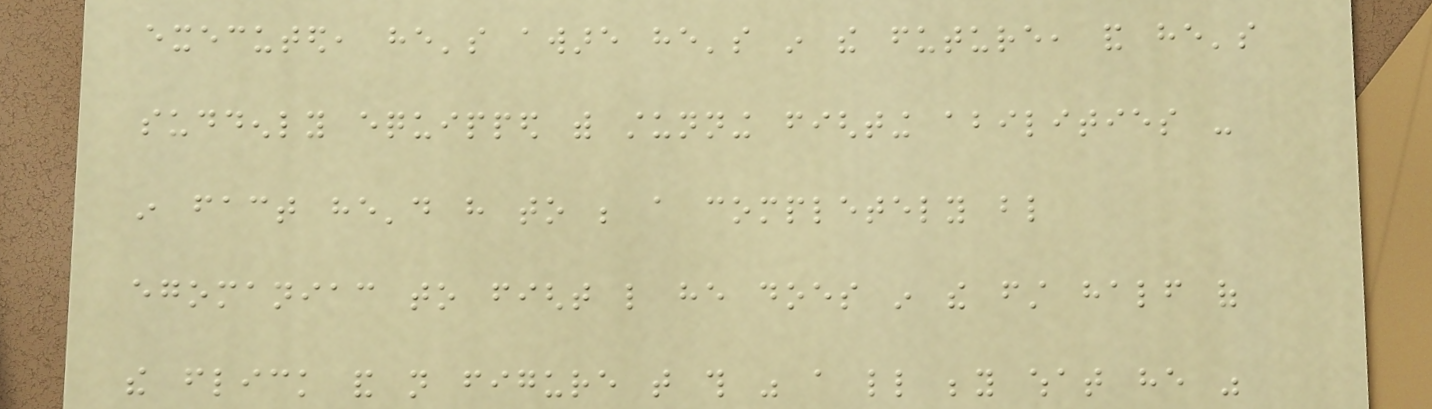executed, he's aware he's in the future, and he's
suddenly equipped with stunning fighting abilities -
in fact he'd have to be a completely blind
egomaniac to fight like he does in the first half of
the flick and not figure that this was a little beyond what he was
